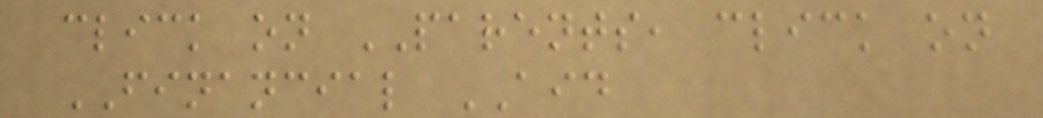click on PARENTS, click on
FINANCIAL AID
